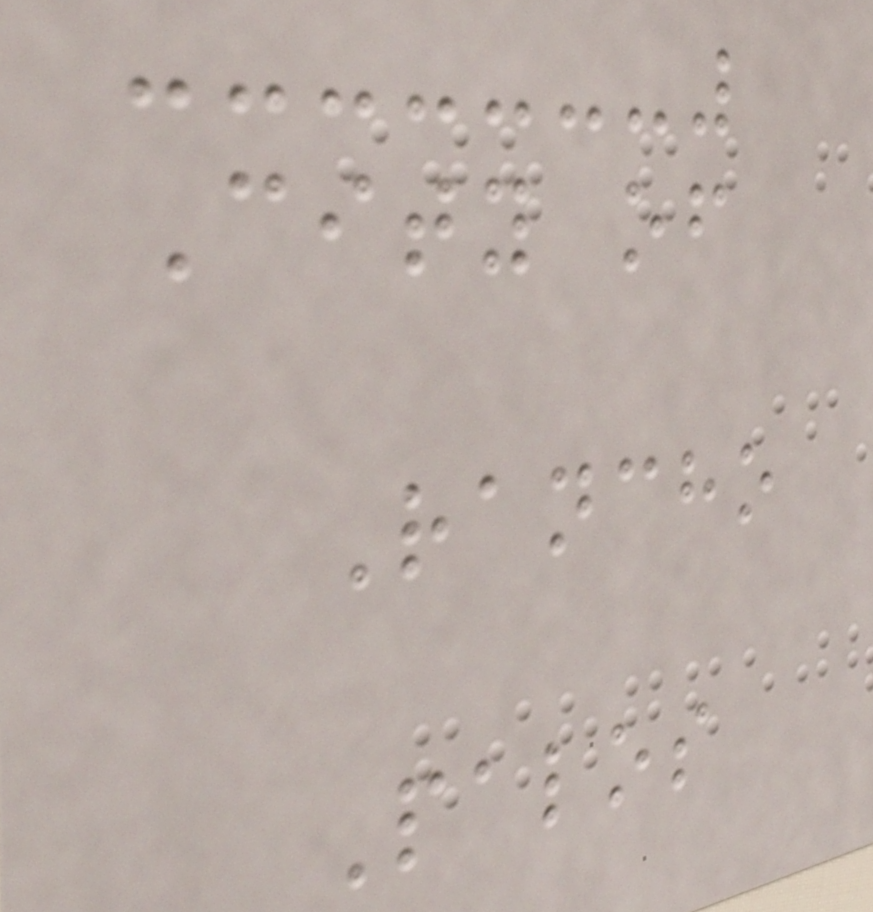City of
Rancho
Palos
